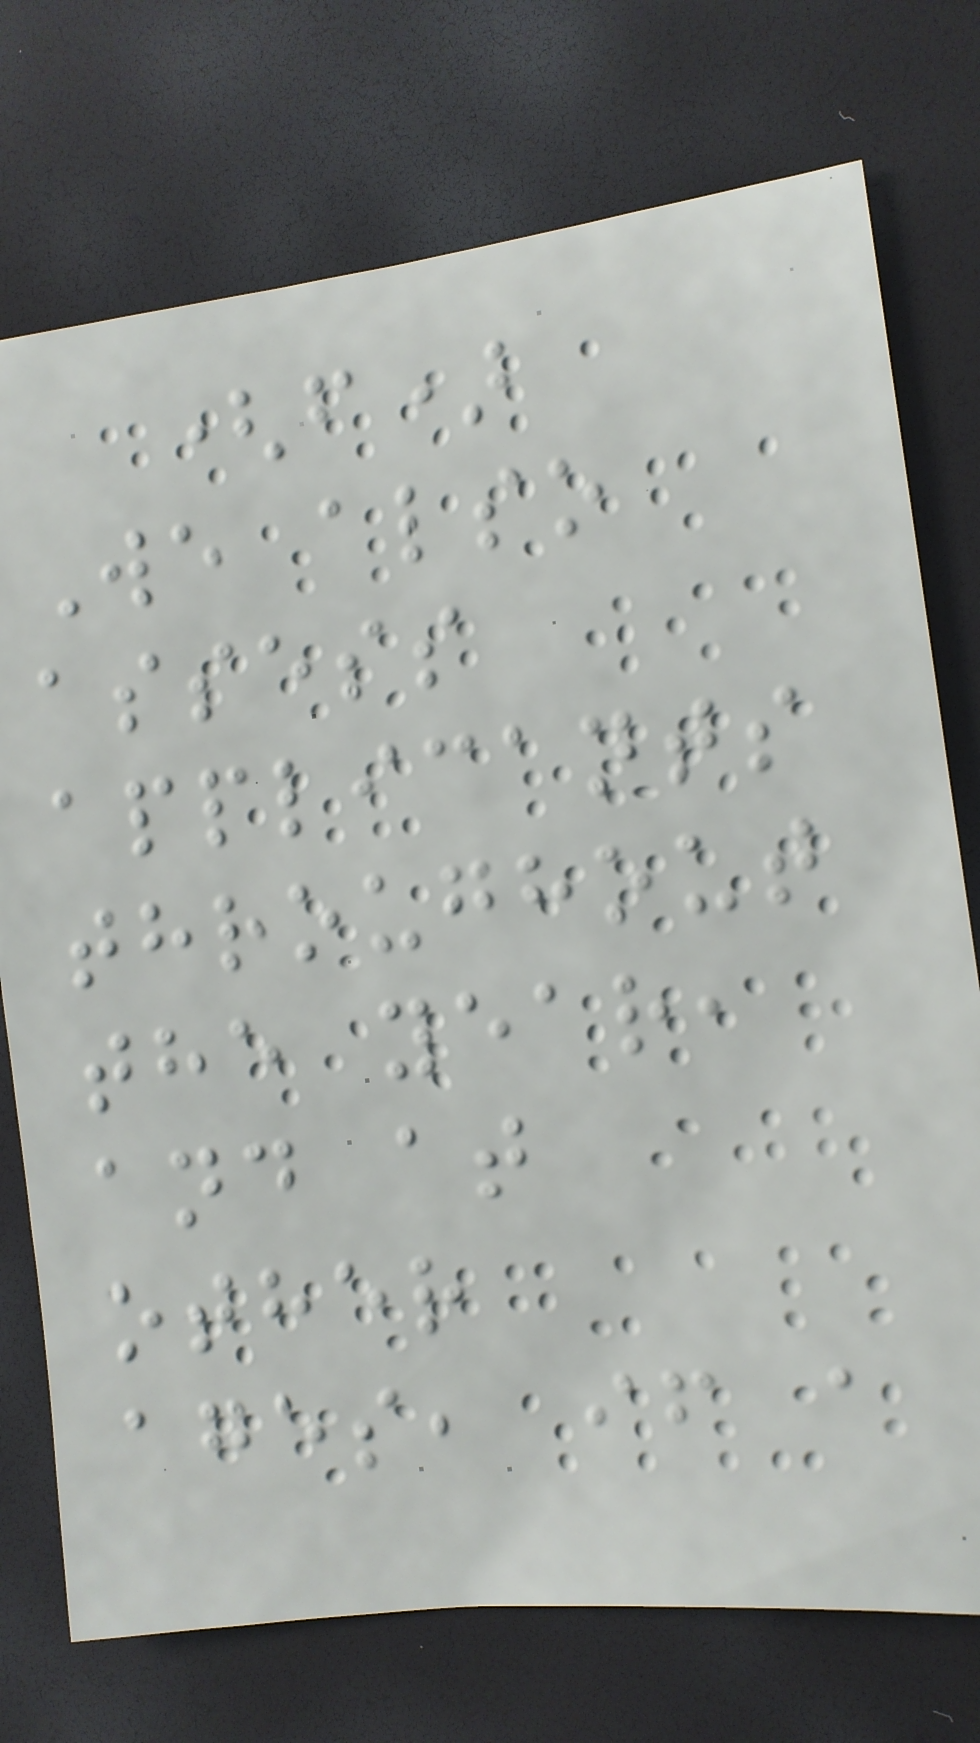(f)
We also
assess
applicants
throughout
the year,
and at
other
ages, if a
